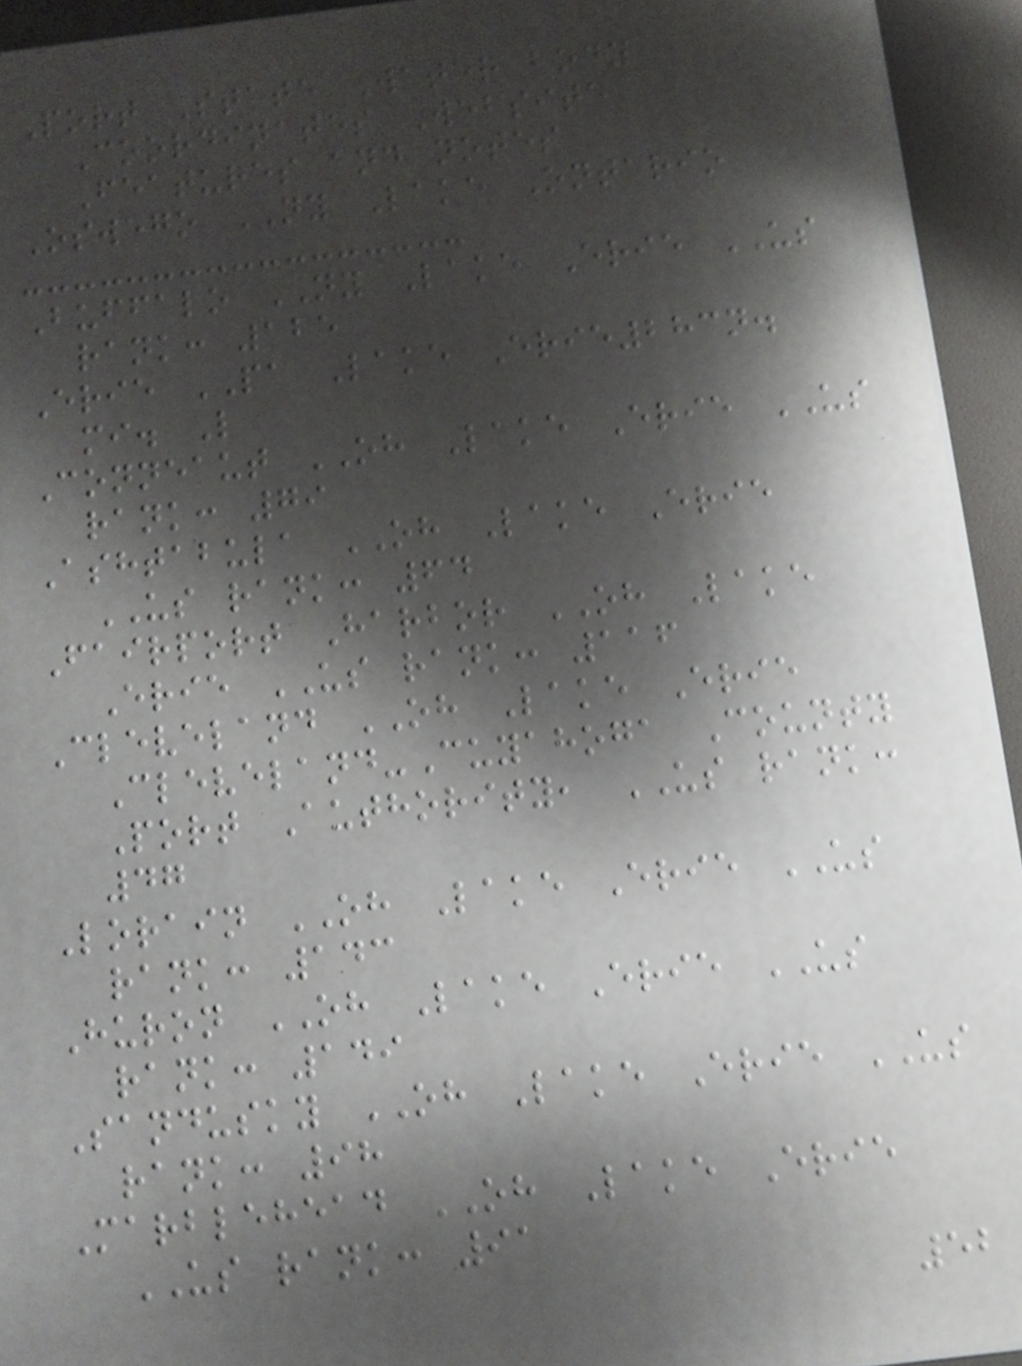Port State Water body
Coordinates Website
Features and notes
Oswego NY Lake Ontario
Buffalo NY Lake Erie US
rank: 125
Erie PA Lake Erie283n.
mi. L
Conneaut OH Lake Erie US
rank: 79
Ashtabula OH Lake Erie
US rank: 64
Fairport Harbor OH Lake
Erie US rank: 116
Cleveland OH Lake Erie
Cleveland-Cuyahoga County
Port Authority, US rank:
47
Lorain OH Lake Erie US
rank: 143
Huron OH Lake Erie US
rank: 149
Sandusky OH Lake Erie US
rank: 98
Marblehead OH Lake Erie
US rank: 91
52
